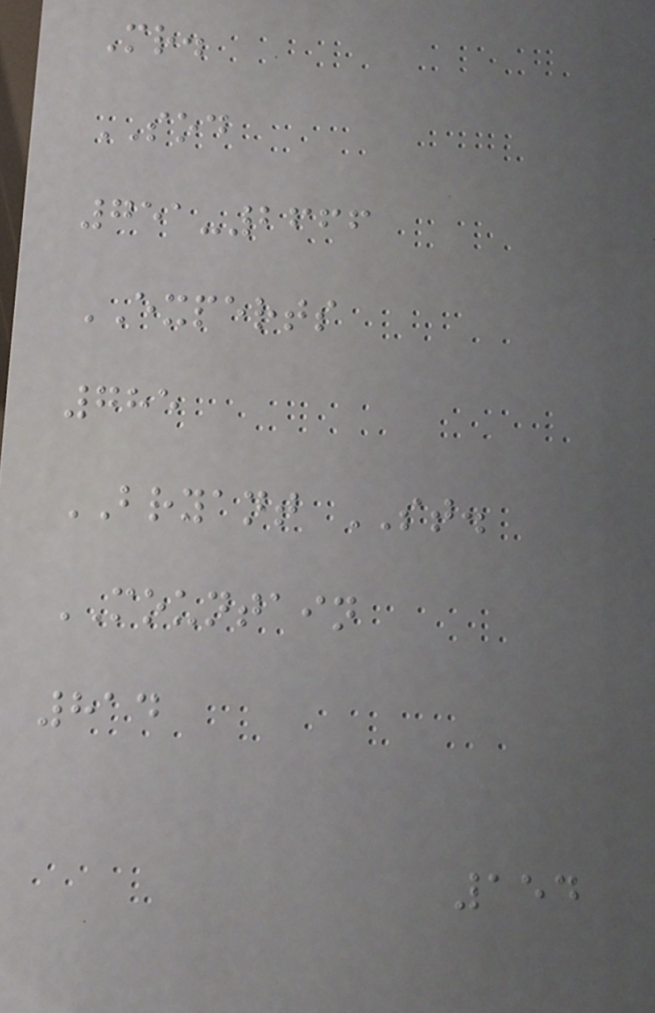Mr.
SOD
751-2666
EXPERTS
785
BRYANT ST.
MOUNTAIN
814
154
